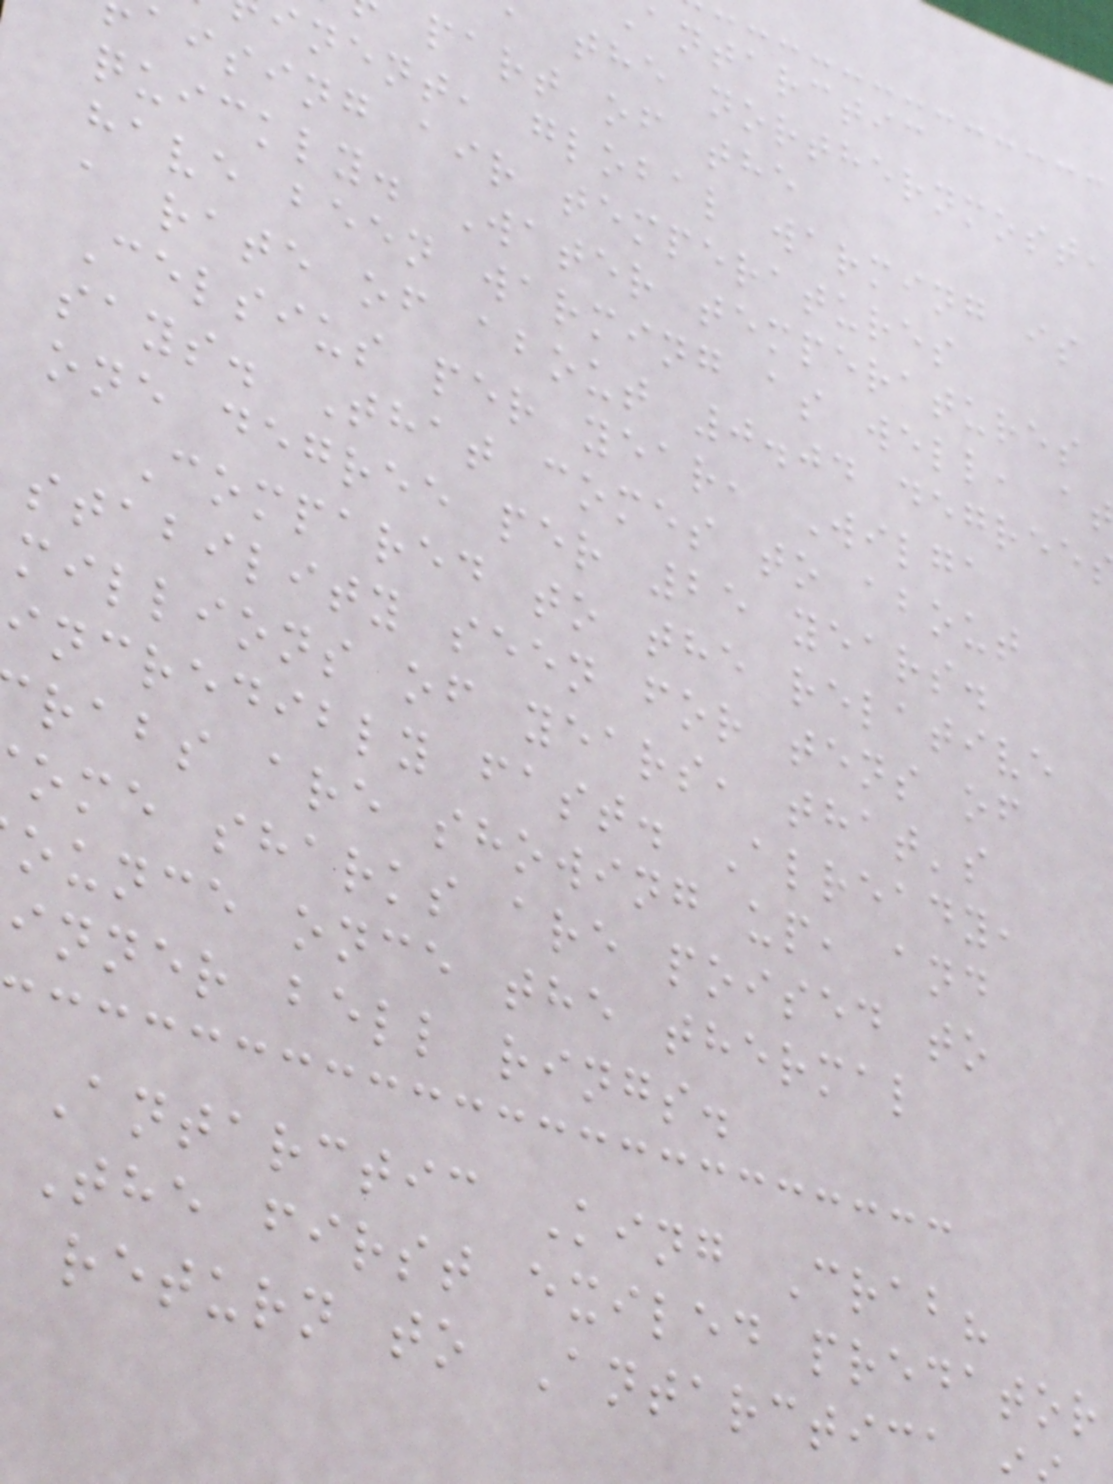antarctic
the northernmost,
part of the
nent, global warming is
aising air temperatures
quickly. Water temperatures
have been warming as well, a
a rate of about 0.04 degree
Celsius per year, Wilga
says. That comes to about
one degree per 25 years.
Compared to the relative
stability seen for tens of
millions of years, that's
incredibly fast. Already,
rabs are showing up, and
ome sharks are poised to
ounce once the thermal
inner bell rings.
Antarctic King Crab?
The first exiled predator
return to Antarctica
